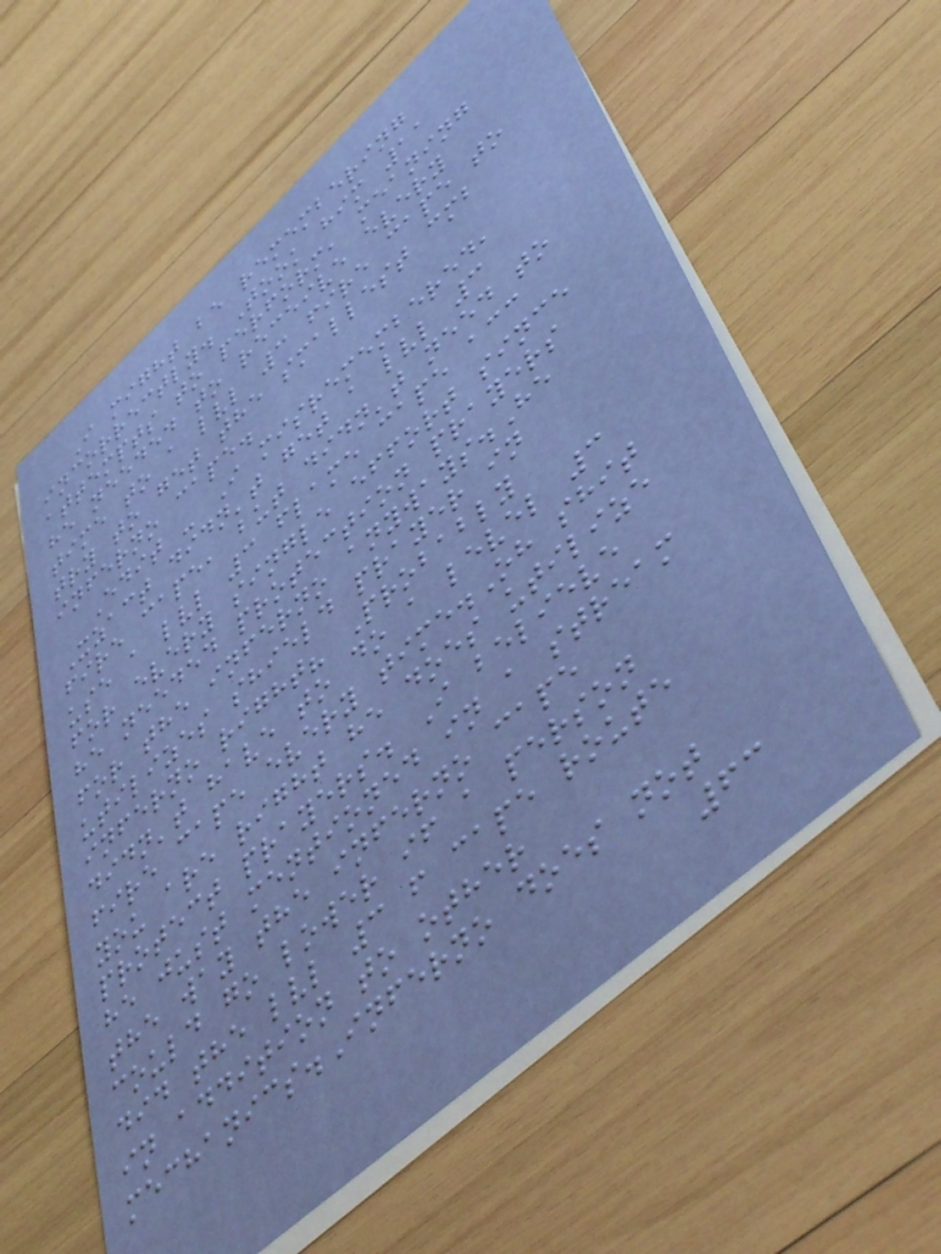I might be remembering
incorrectly. Took him 11
attempts to perform, meaning
he needed to receive every
time to a lvl 3 fire cape to
try to get the smallest cmb
inferno cape.
Edit - I misremembered,
Xzact didn't get a lvl 3
fire cape, but didn't need to
use a lvl 3 flame cape acc
for every single effort since
he needed protection prayers
for the inferno anyways.He
utilizes shield prayer in
inferno right? Probably
didn't have to do a level 3
fire cape every time.Oh shit
you are right he does utilize
protect prayers. I believe
he just mentioned in a stream
the way the inferno cape
could go lower if a person
did the lvl 3 f cape route
in addition to other
mechanics.Inferno does not
63
